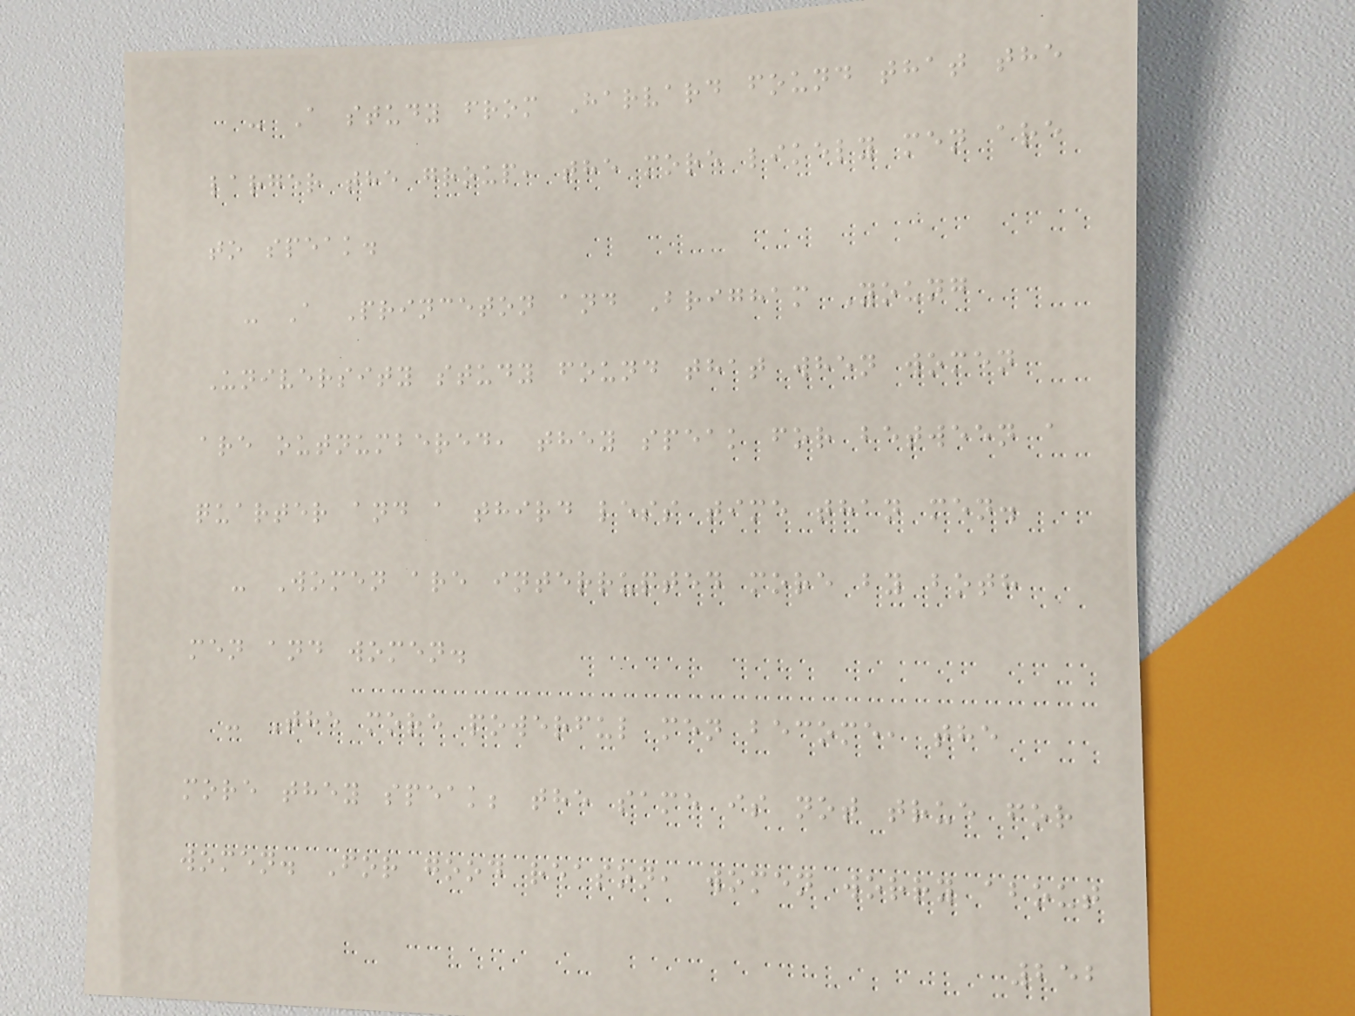- A study from Harvard found that the
larger the group, the more likely men are
to speak.
- A Princeton and Brigham Young
University study found that when women
are outnumbered, they speak for between a
quarter and a third less time than men.
- Women are interrupted more by both
men and women.
- The more powerful men become, the
more they speak; the same is not true for
women. For good reason, women worry about
252
